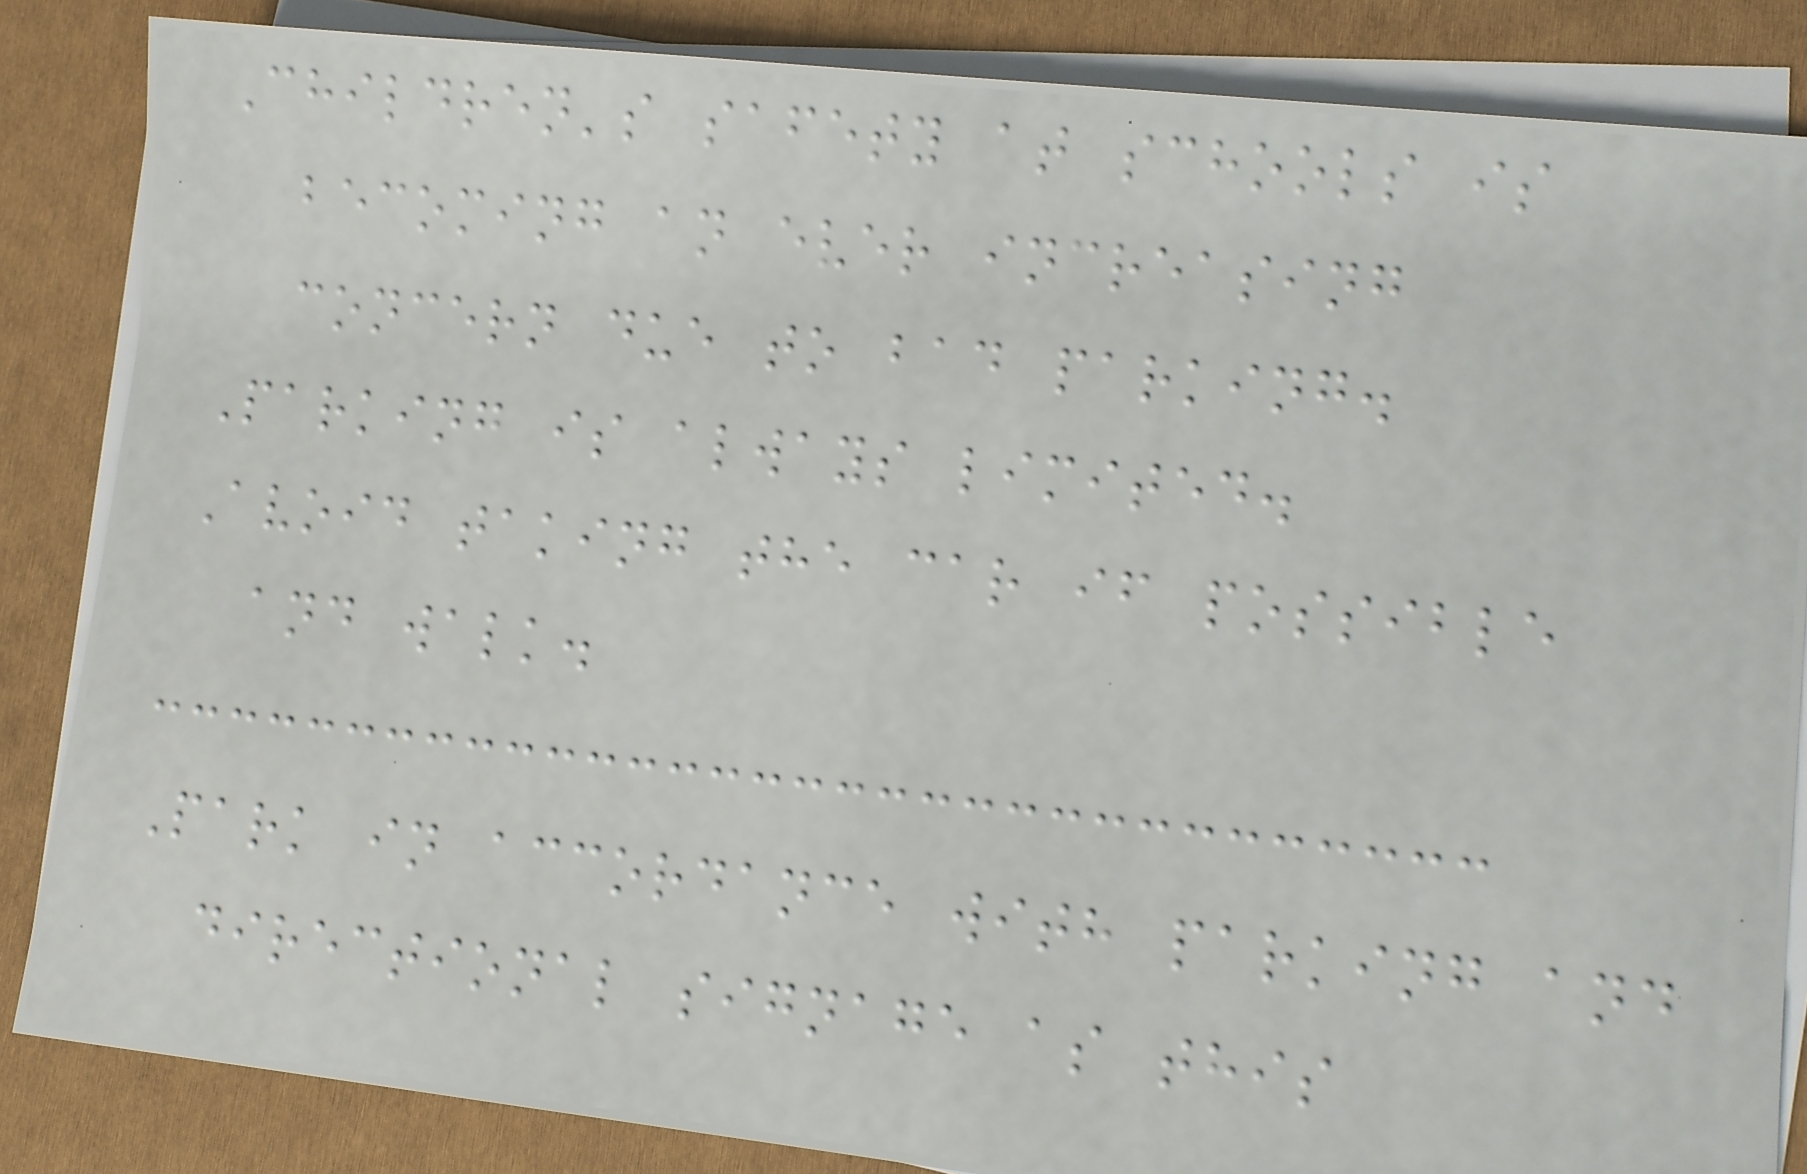Children's safety at schools is
becoming an ever increasing
concern due to bad parking.
Parking is always limited.
Avoid taking the car if possible
and walk.
Park in accordance with parking and
directional signage as this
